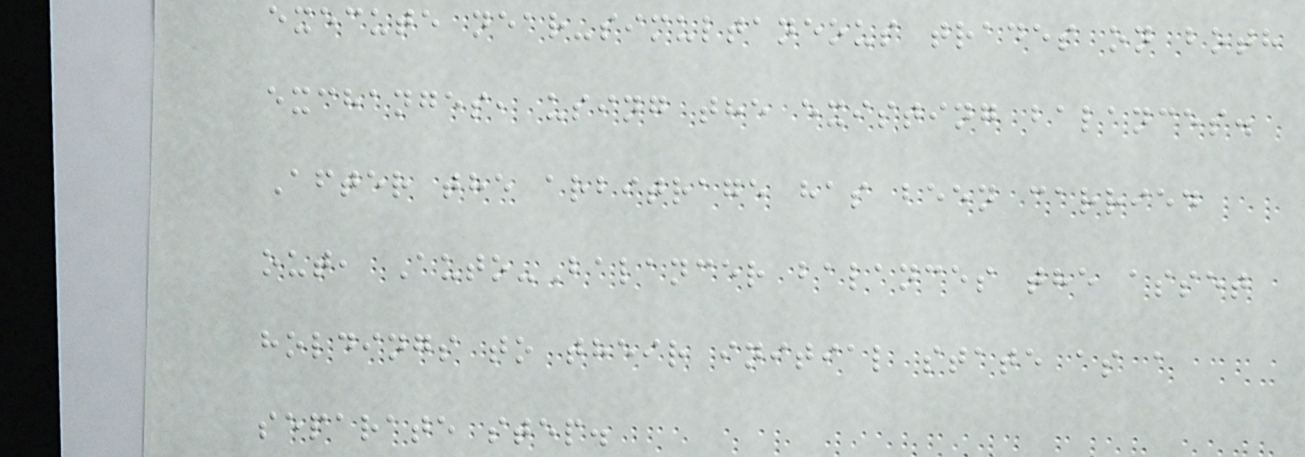execute near-simultaneous trades on both
exchanges, using the existing balances.
After the arbitrage has been carried
out, Auto-Balancer balances the asset
holdings to their initial state as a
separate step.
